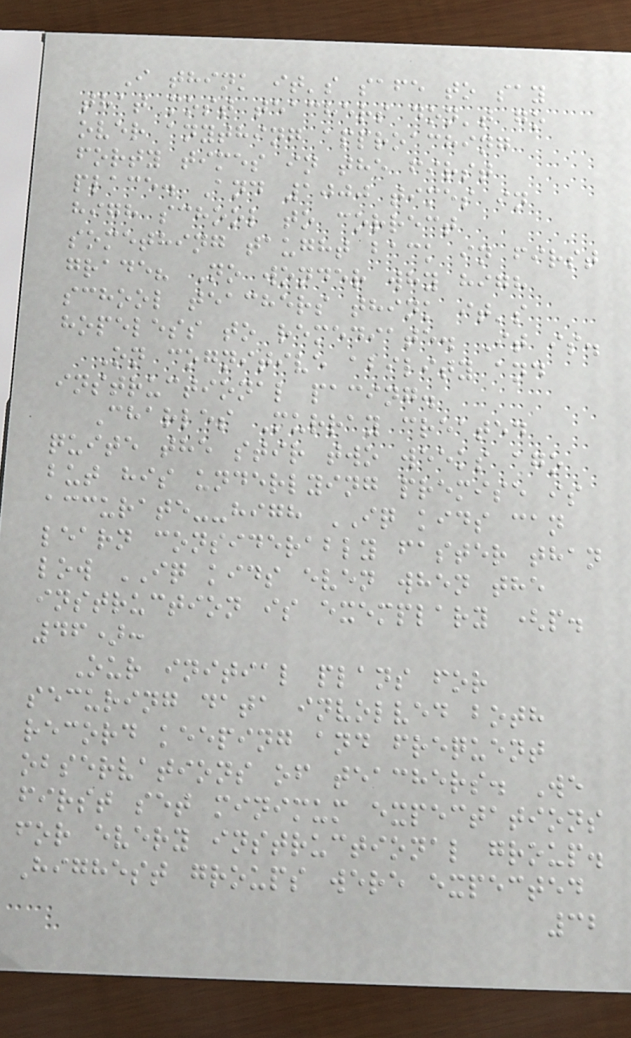I think it's safe to say
that most teachers don't go
over anything approaching
forty times in the first
place. And 1000 times in
high school to correct
something taught back in first
grade? No wonder why high
school teachers think it's
hopeless to remediate. It is.
On cognitive ability and
instructional pacing.
Charles Murray created
quite the stir two weeks ago
but his underlying premise is
accurate--high IQ kids can
learn considerably faster than
low IQ kids even when the
instruction is exemplary (p.
46):
Our initial plans for
securing data involved both
record keeping and frequent
observations of teachers. We
first set minimum expectations
for every instructional group.
Highest groups were expected
32
